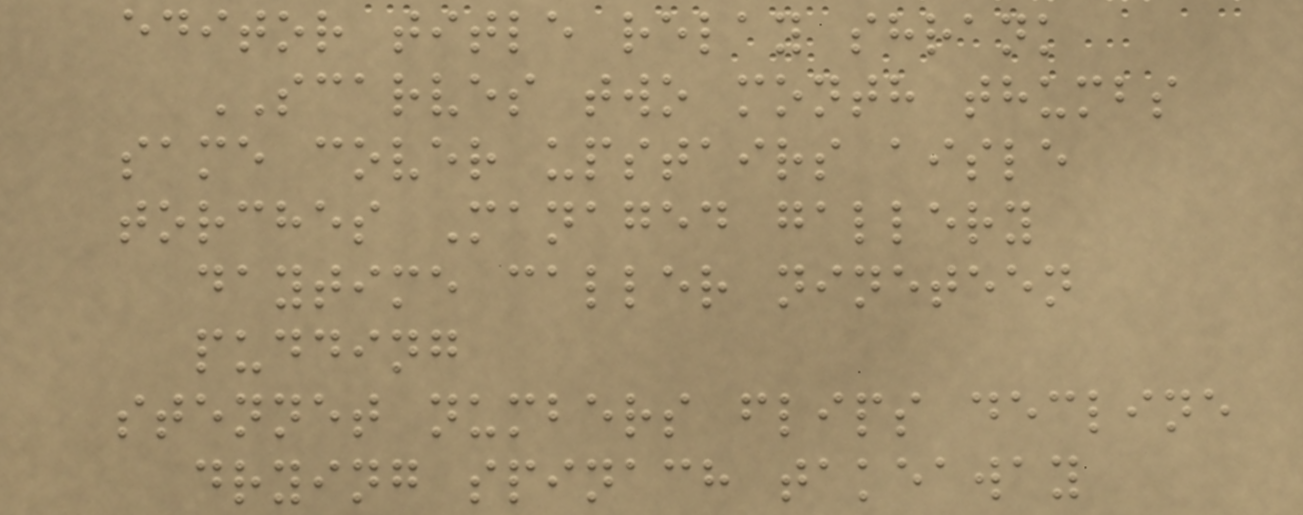editor title relay shrank
SCARVES two month thumbs
same cover upstairs aisle
torches Managed gallery
daytime caller nineteen
pudding
stennet numbers flips decline
drying spinach takeaway
